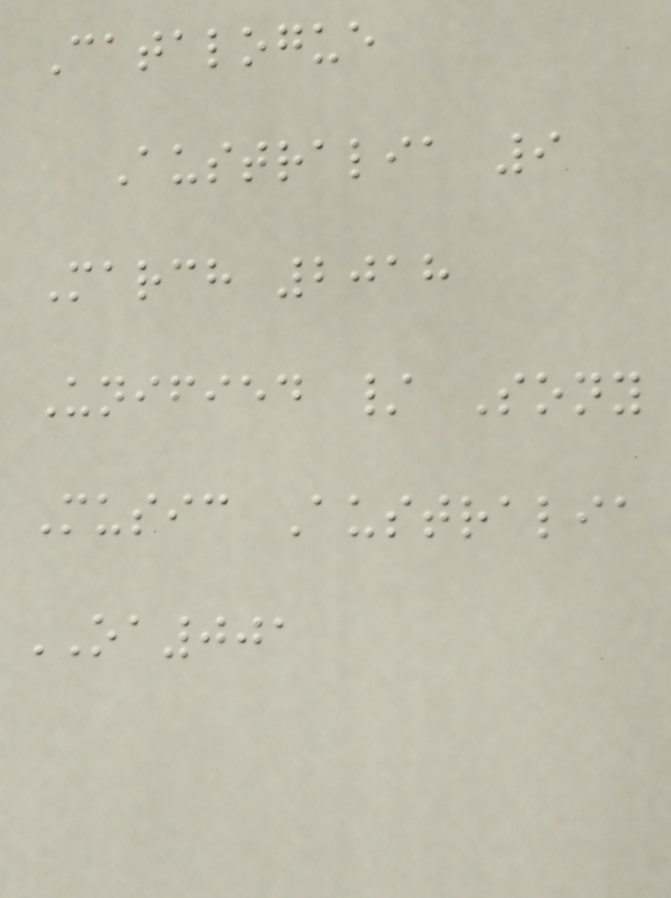Catalogue
Australia 9
March 2018
Unified / Sony
Music Australia
OA001
